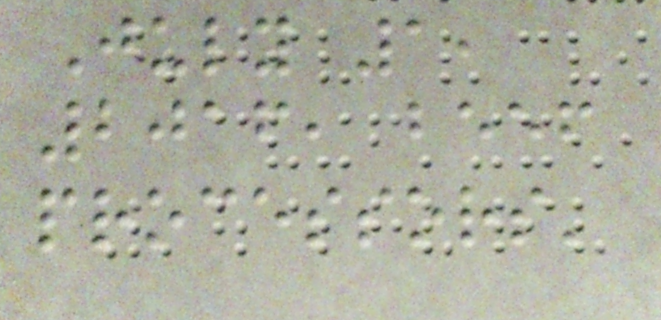July 1,
2016, beef
processors'
